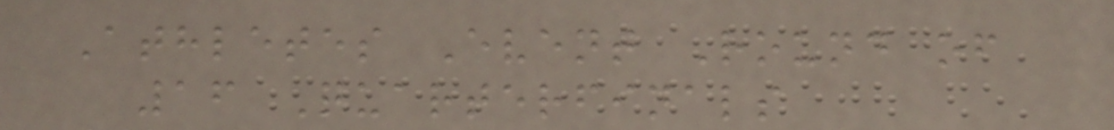Athletes Event Round of
16 Quarterfinals
